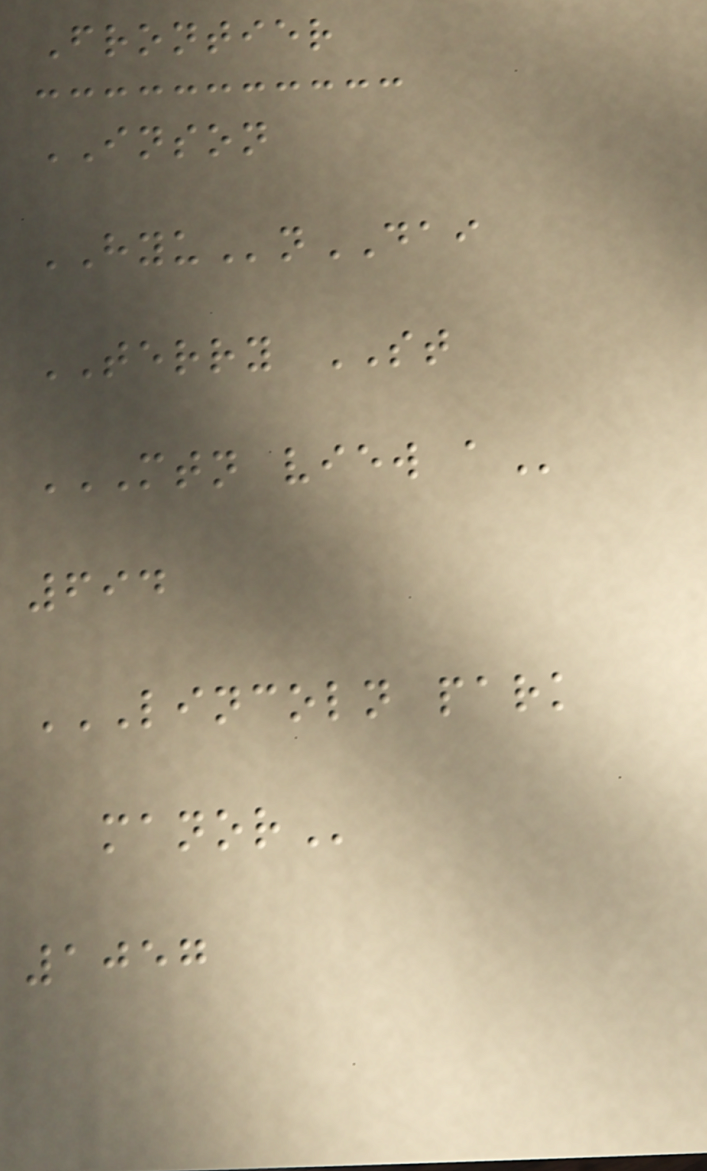Frontier
INSON
HYUnDAI
TERRY ST
MTN VIEW A
694
LINCOLN PARK
MANOR
1057
